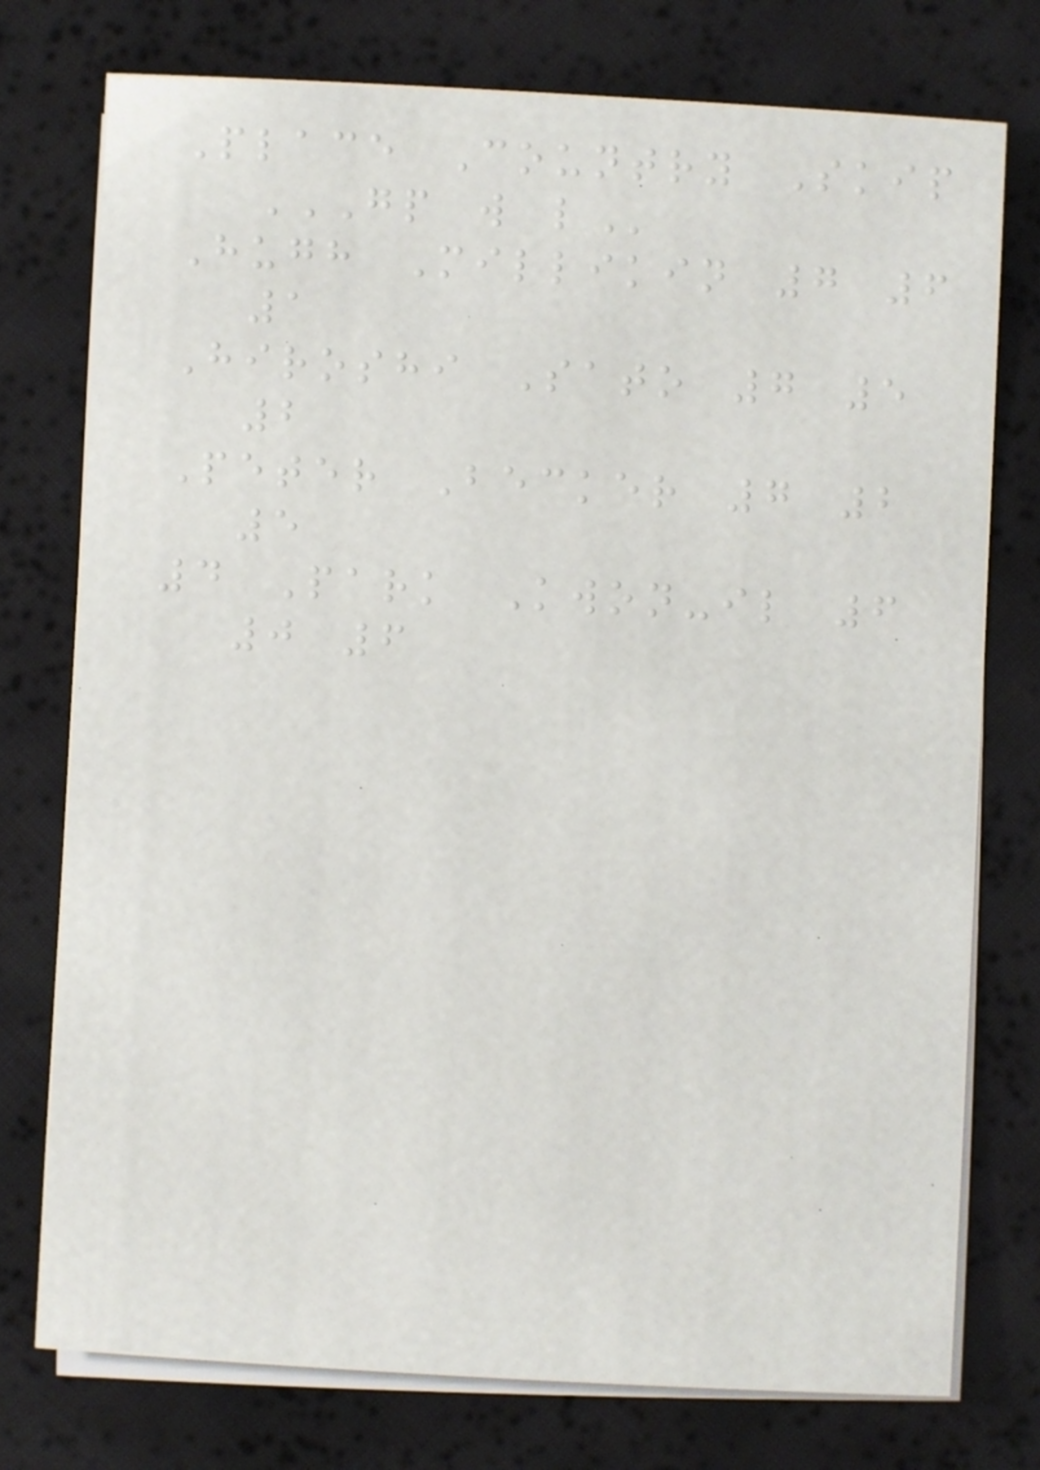Place Country Skip
GP W L
Hugh Millikin 7 6
1
Hiroshi Sato 7 5
2
Peter Becker 7 2
5
4 Park Kwon-il 6
0 6
